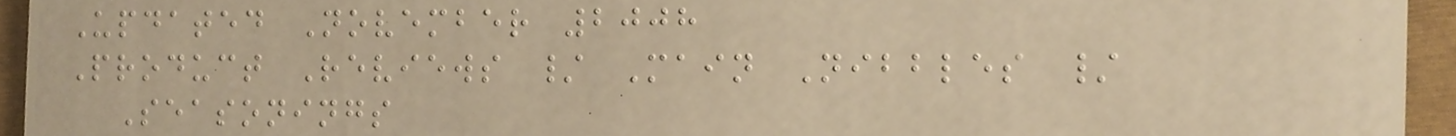Updated November 2008
Product Reviews / Main Nibbles /
Seasonings
